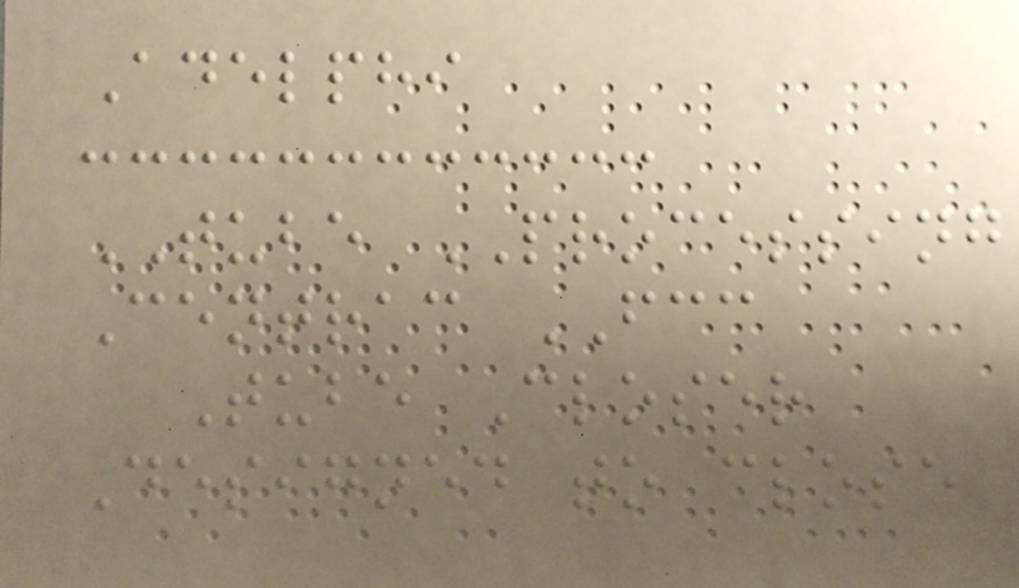Adelphi
TUBE PROCESSING
Centrac FCC
Tube Closer
Designed to close
